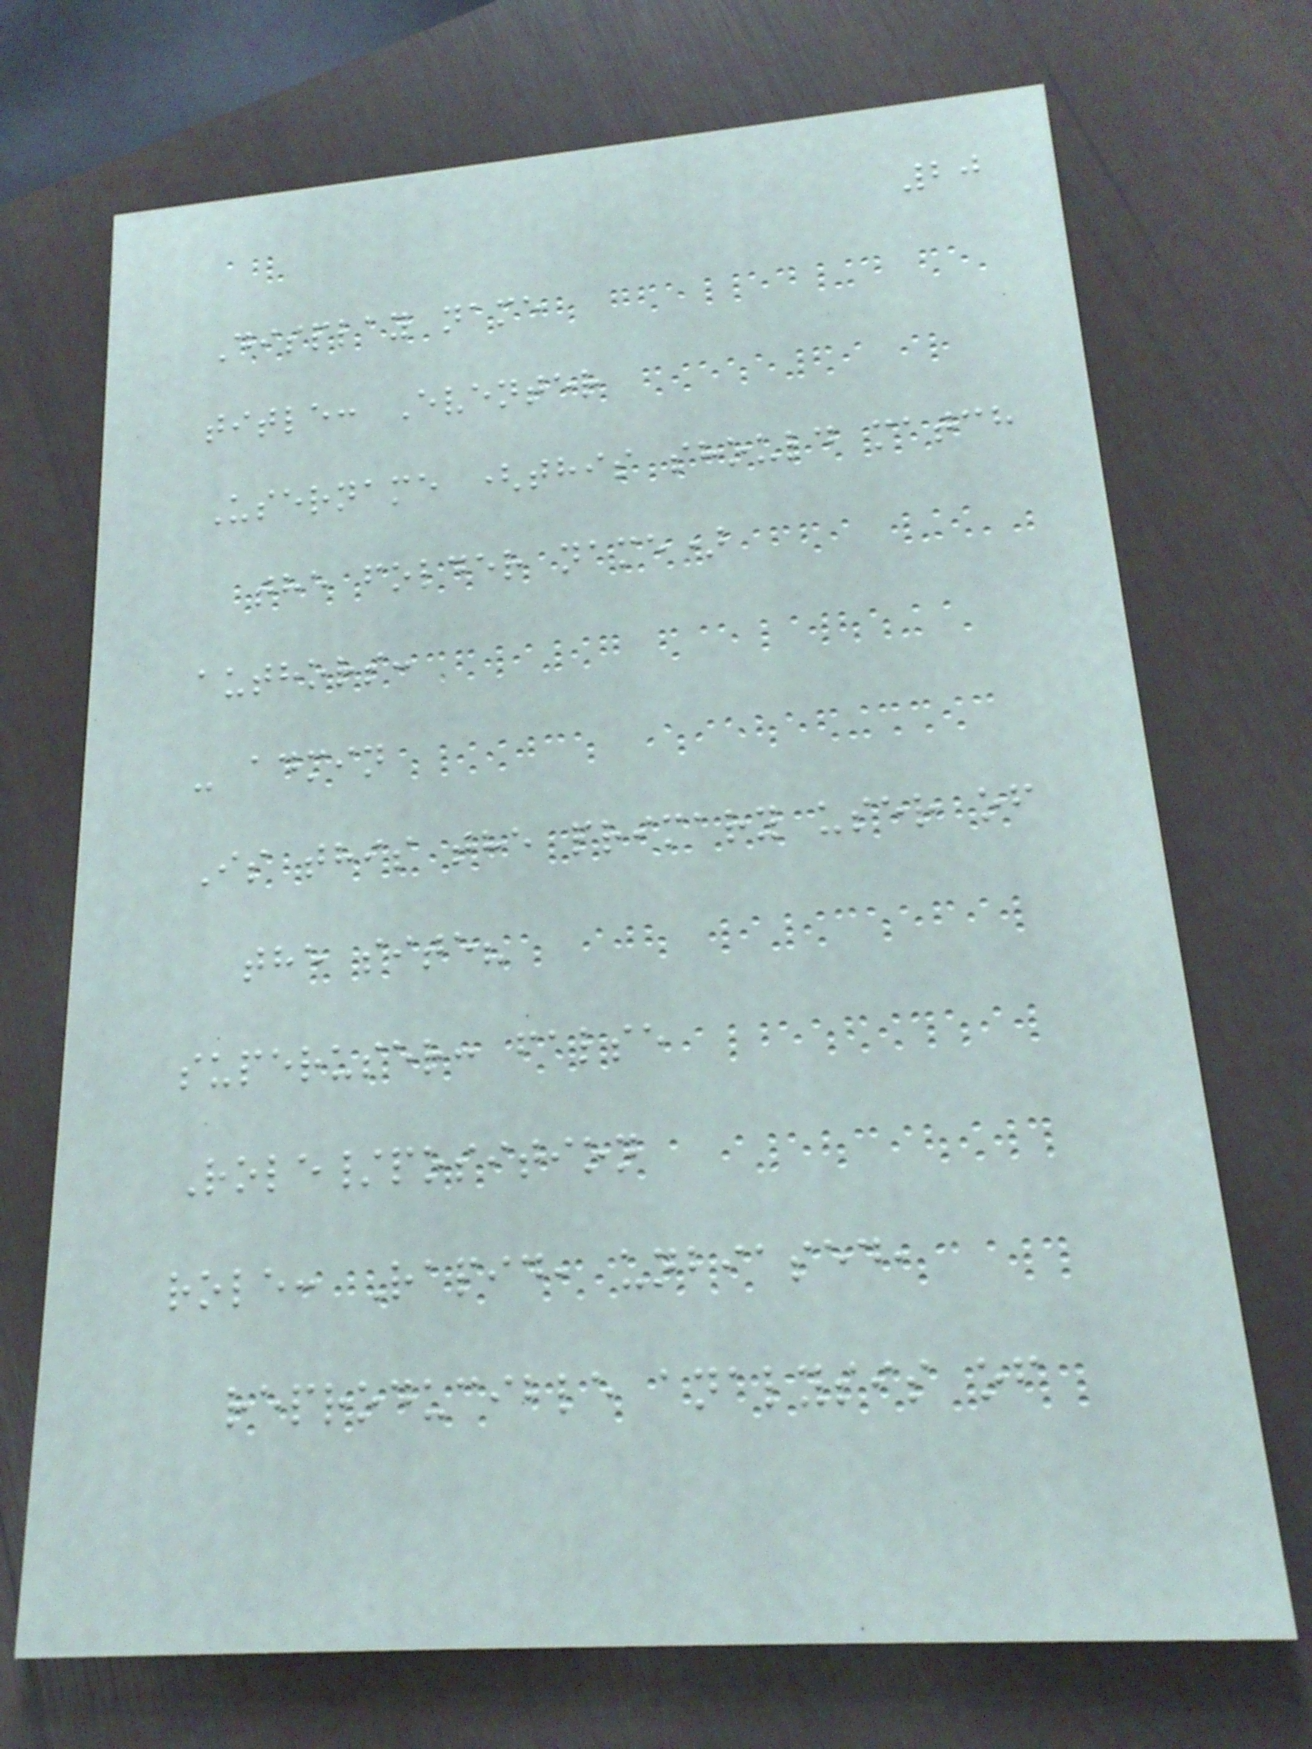20
Display name
title: Eventer
Username (this should match
the folder name)
authors:
- admin
Is this the primary user of
the site?
superuser: false
Role/position
role: Rapid, unbiased,
reproducible analysis of
